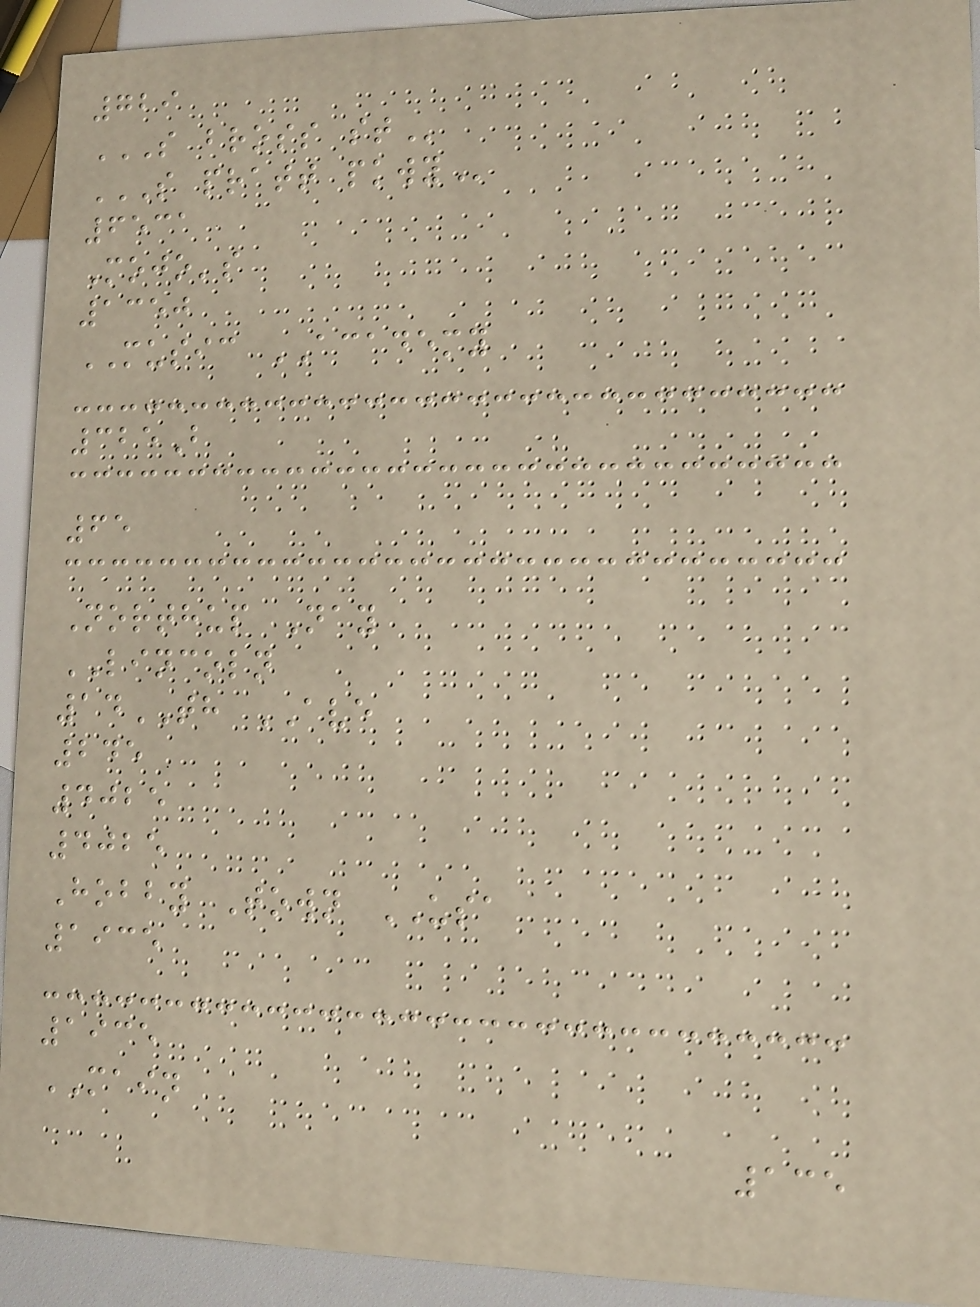729
S BROSS ST
S PRATT PKWY
6531
Mojo's
1350
MUSIC ACADEMY
325B
65
Northup Nay
LINCOLN
14TH AVE
245
4025
4025
Hobby Town USA
1935
1935
MAIN
135
